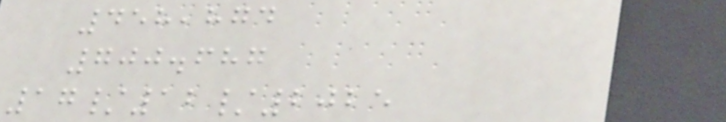458,874
700.687
17/12/2025
